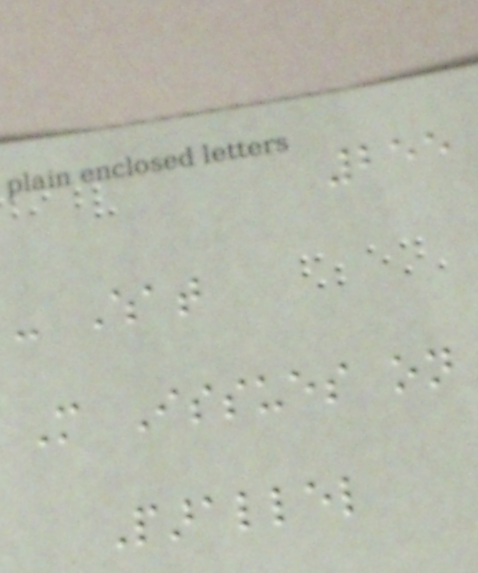255
- What
More Issues on
Parallel
